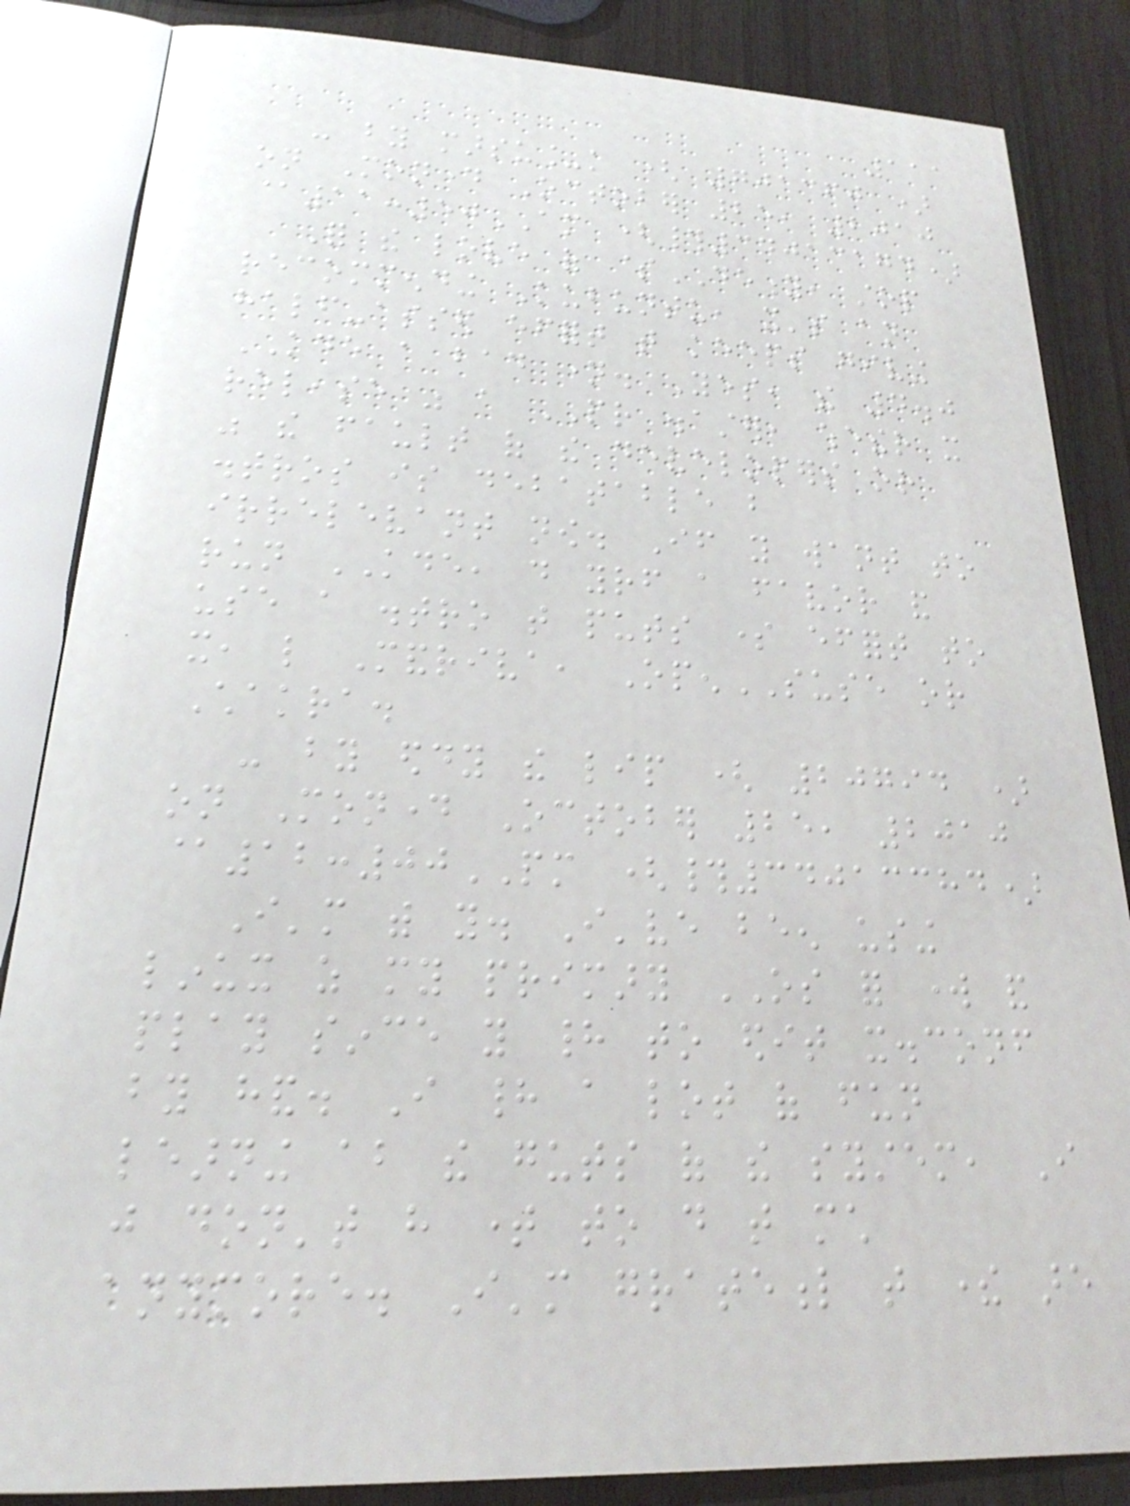111
- by marsu_k ( 701360 )
on Monday October 25, 2010
@11:50AM (#34013174)
For the love of $DEITY, stop
recommending Kubuntu, it's an
half-assed effort that keeps giving
KDE a bad name. Yes, the 4.0
release was a PR disaster, whether it
was the fault of the developers or
distros is debatable but
irrelevant now. If you want to
run KDE, do yourself a favor and
use a distro that puts some effort to
it, like Mandriva, OpenSUSE or
Chakra.
- by eddy the lip ( 20794 )
on Monday October 25, 2010
@12:00PM (#34013384)
I'm with you. I've been using
linux as my primary OS for work and
play since you had to edit x.conf
by hand. I had a lot of fun
learning about the guts of the system, I
just don't have time to do that much
anymore. I'm grateful that there are
